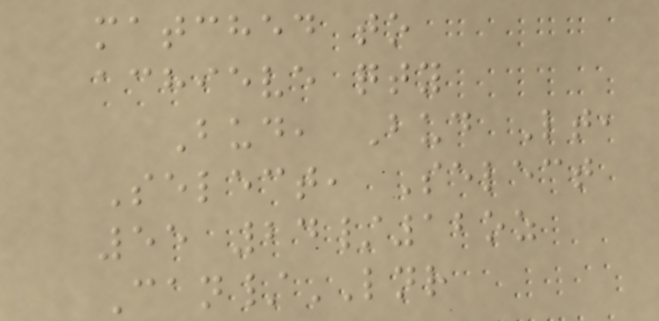matched to
achieve qty
Bud, Bud Lt,
Select, Select
55 24/12oz
Can/LNR
